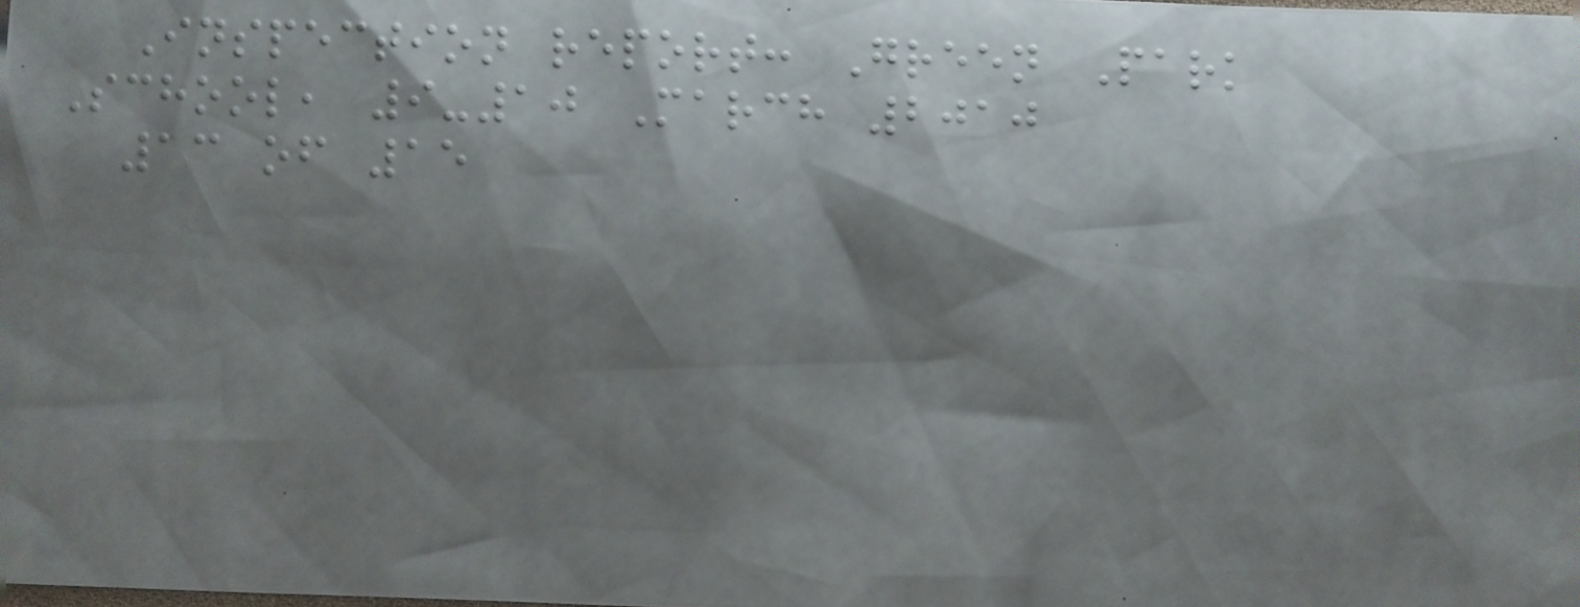Inspection report: Green Park
School, 9-10 March 2010
13 of 15
